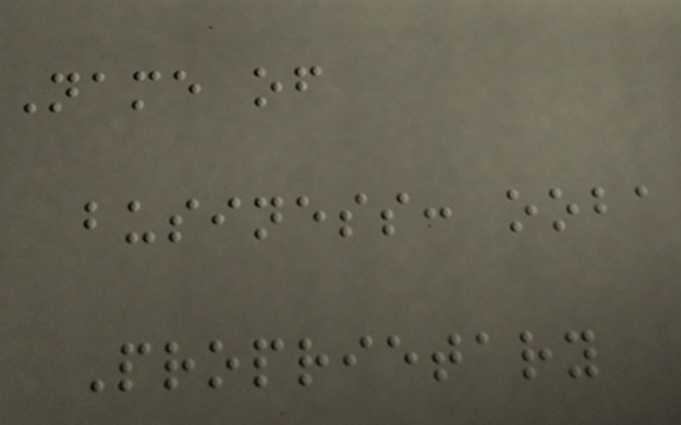Name of
business: ooba
Proprietary
